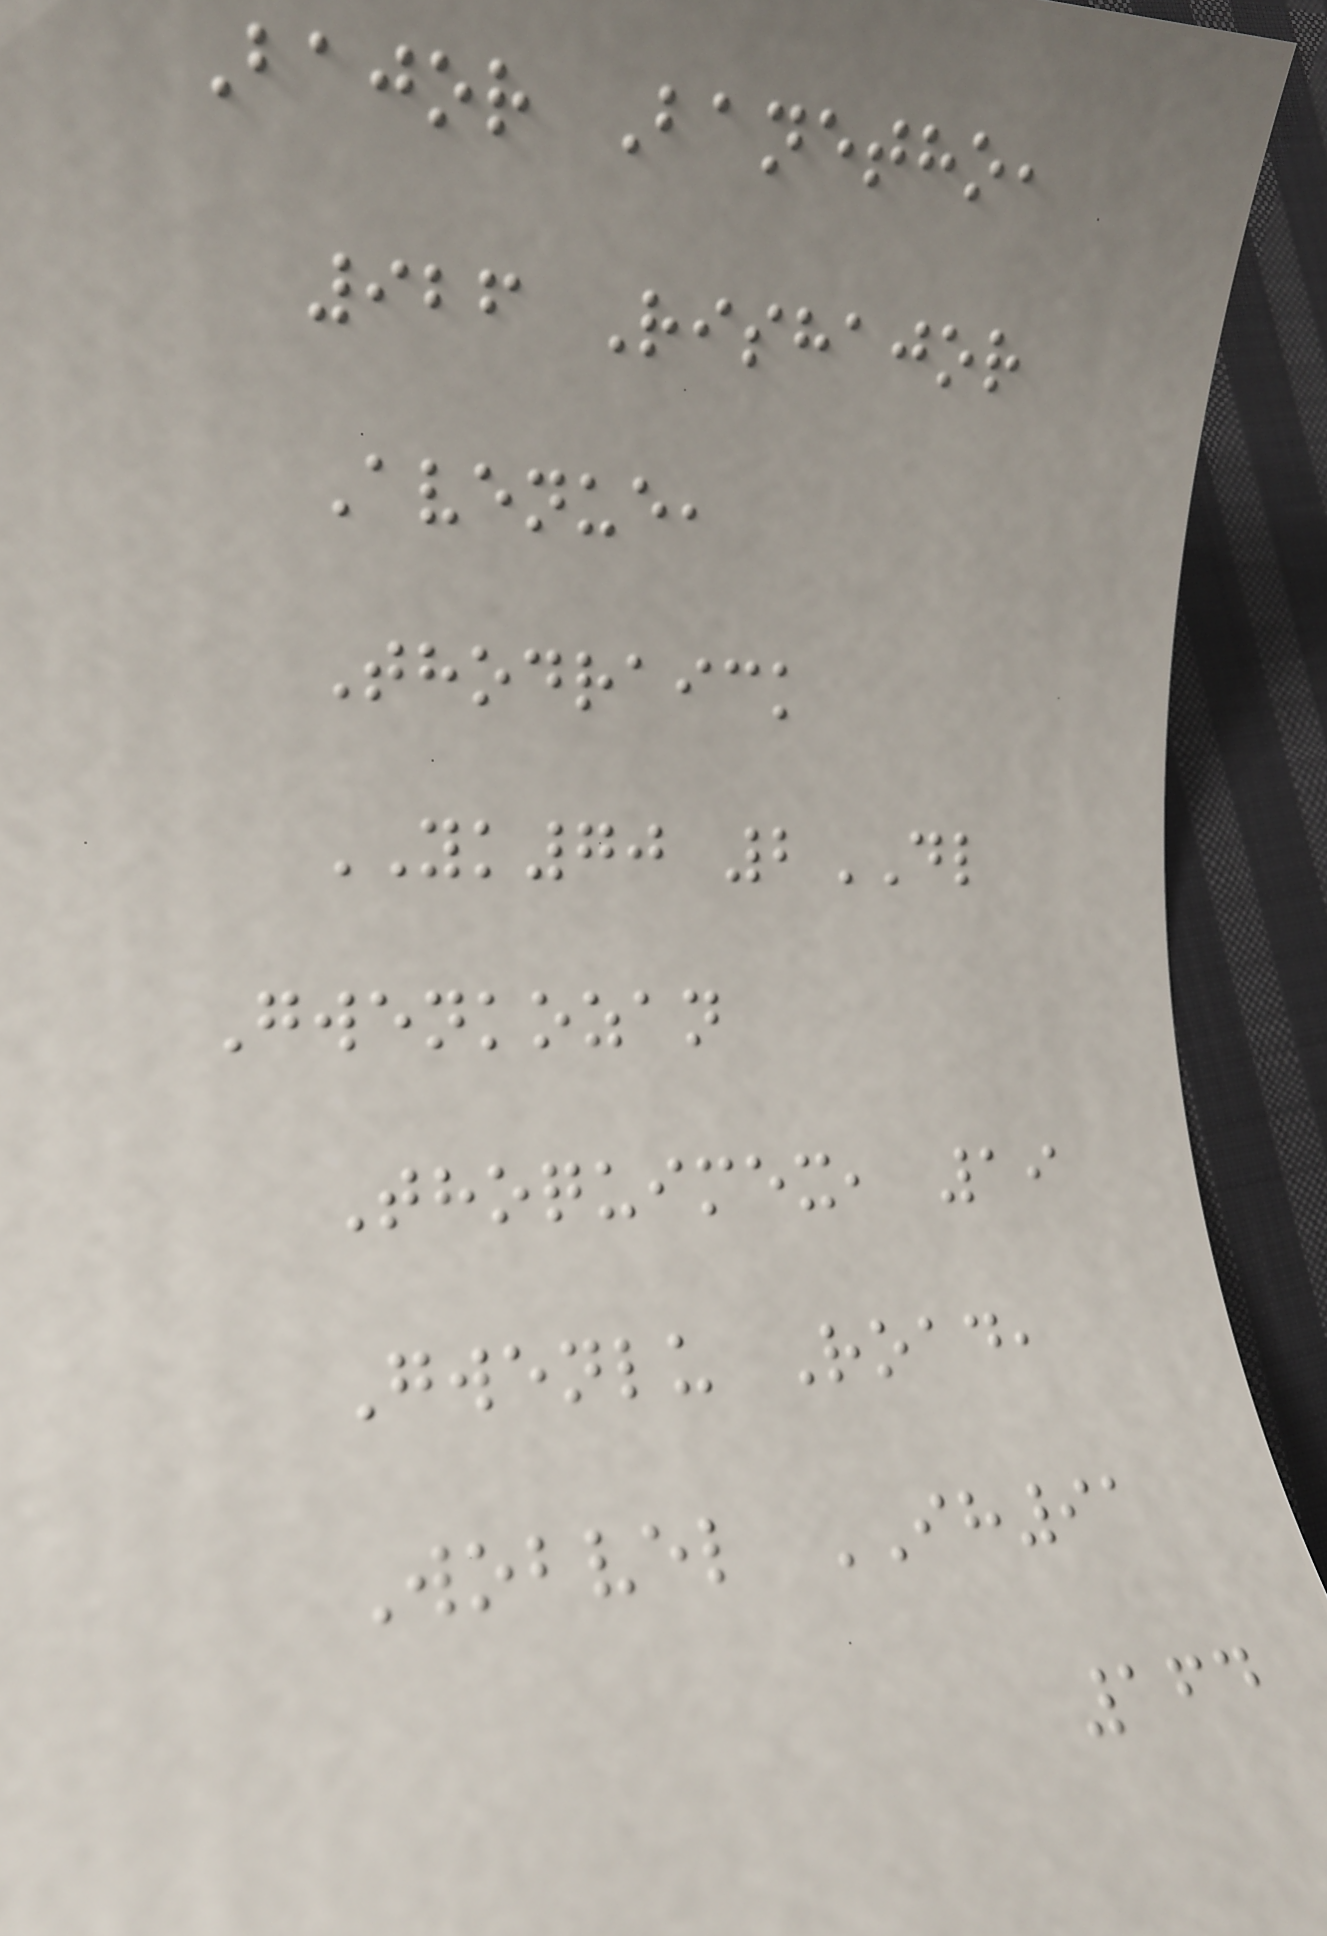Bajor Banetho,
926 Rishajor
Avenue,
Thodraick
YK70 2DL
Gwenkozan
Thoquimex, 19
Gwenlu Road,
Wobvel IH91
164
